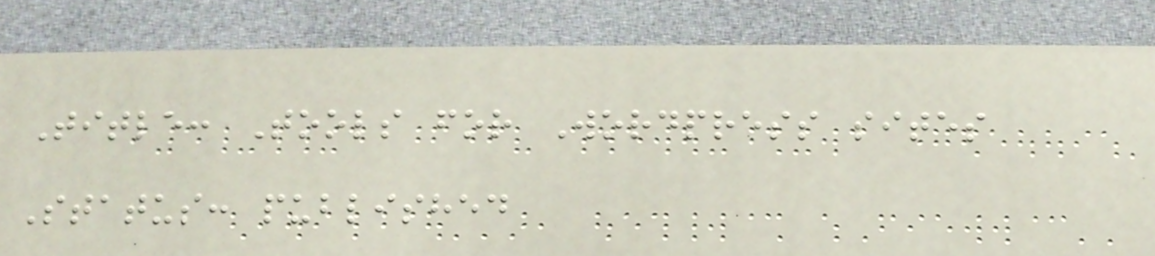Title: Tools for Wordpress sites
Status: published
